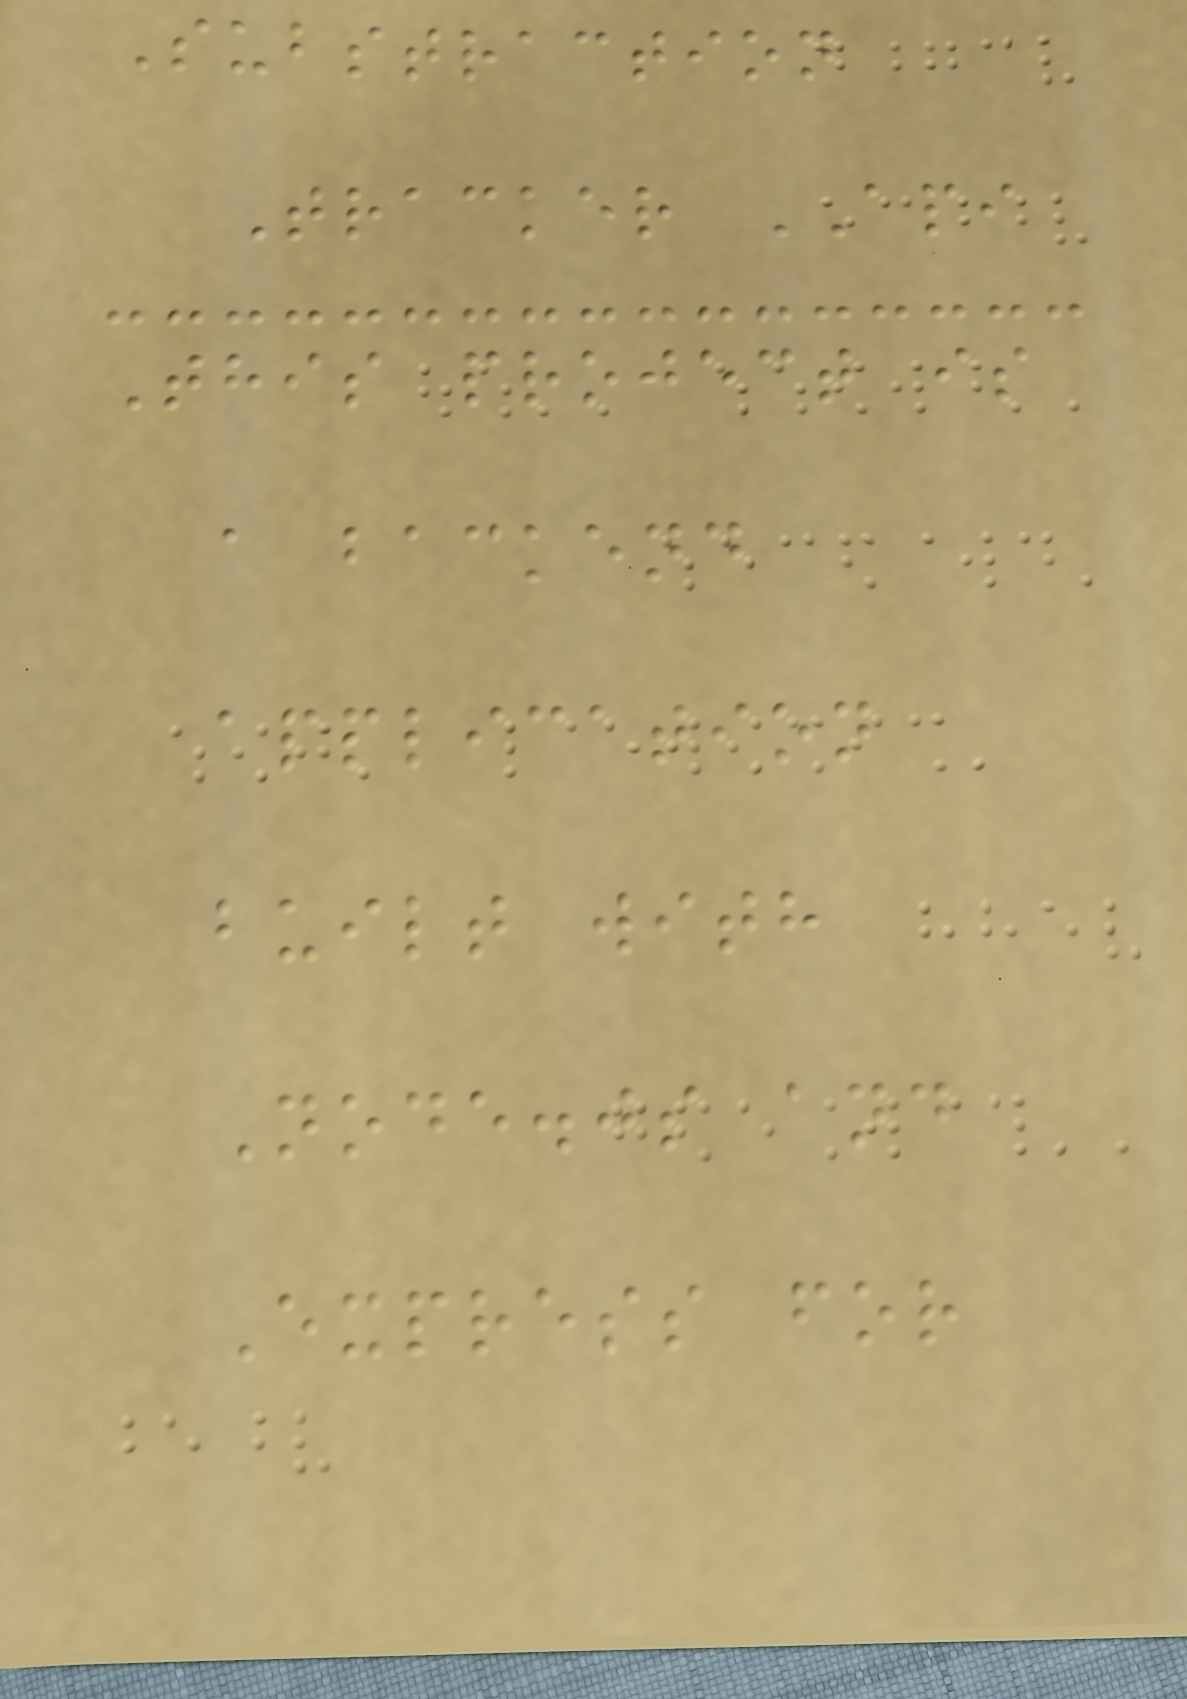Substraction
Tracker API
This project is
a backend
application
built with
Node.js and
Express for
